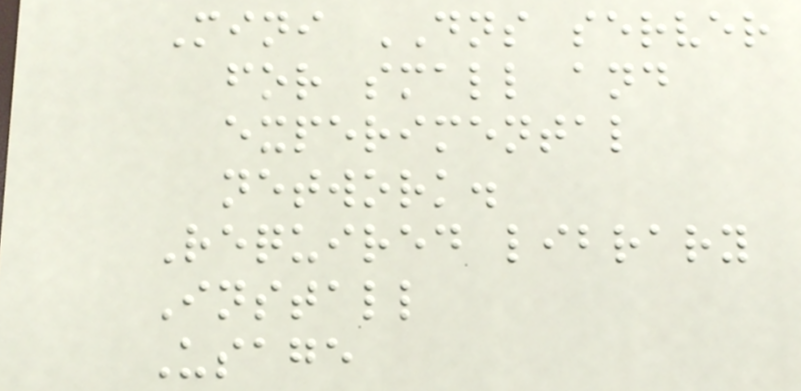Mini DNS server
for small and
experimental
network.
Required library
Install
Usage
